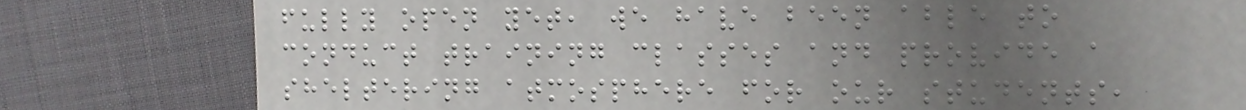fully open yet, we have been able to
conduct training classes and provide a
sheltering atmosphere for our students,
